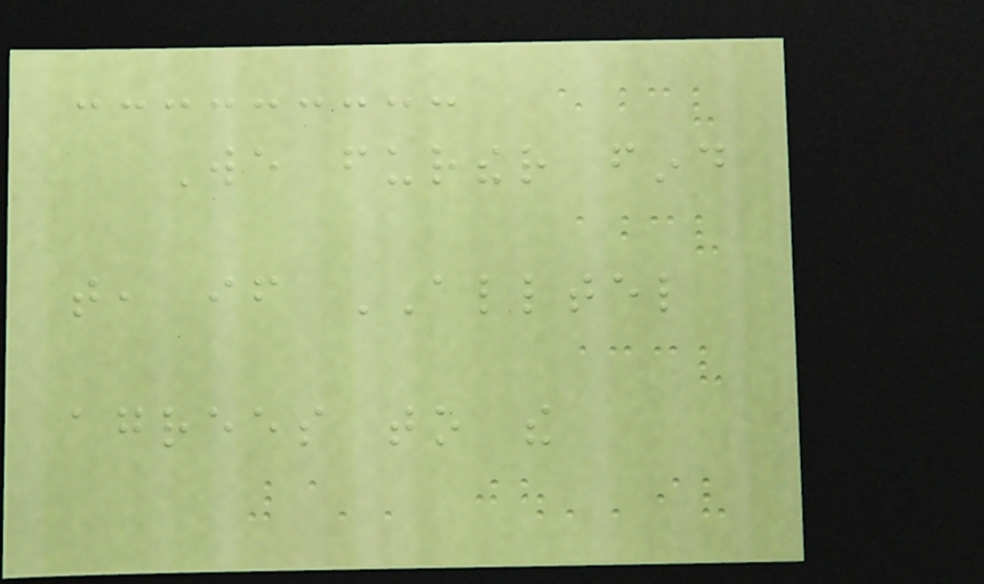We further find
that, if ALLTEL
agrees to the
